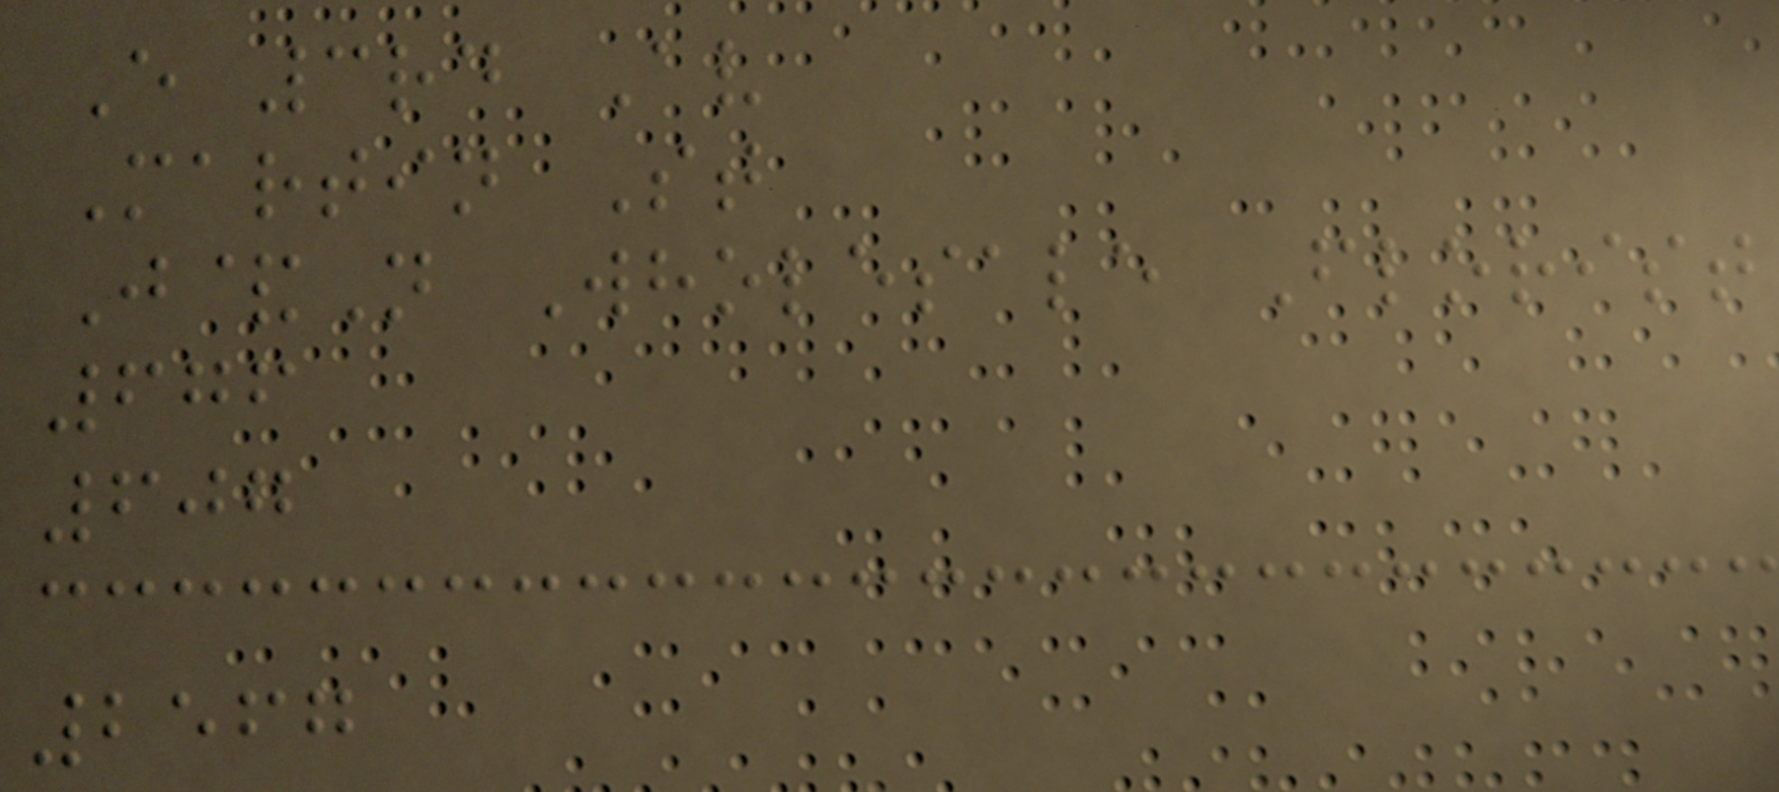E 3rd Av
Martin St
J&N Wholesale Florist
676
607
2567
